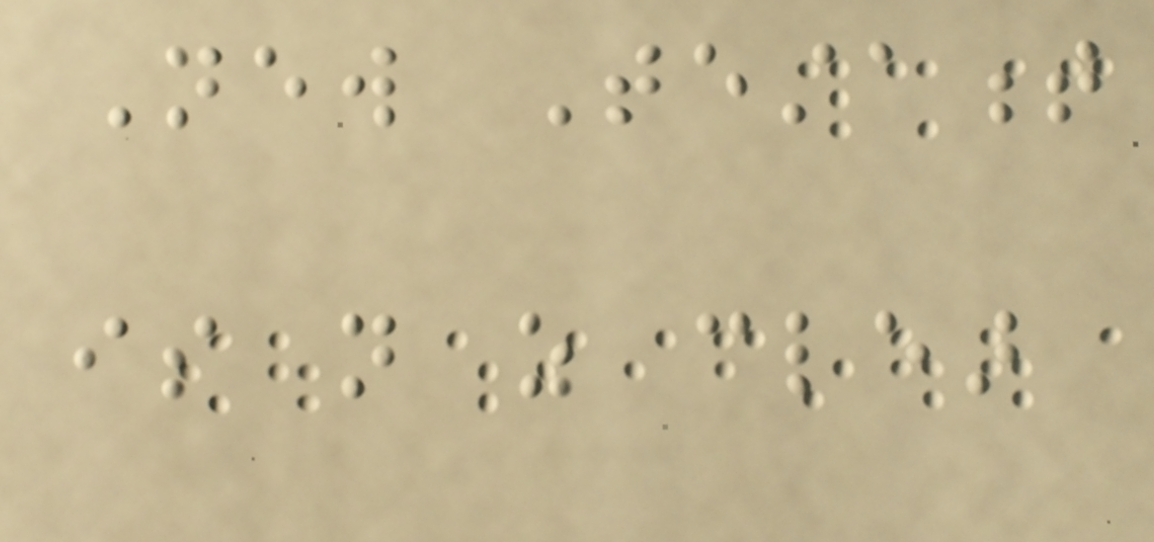New Testament
is not as clear
